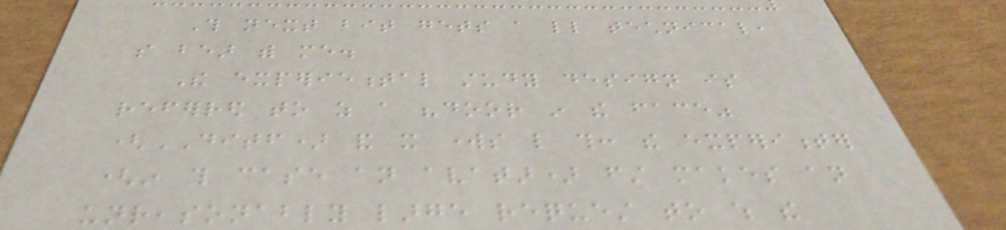This next bit gets a little technical,
so bear with me.
The experiemental study design is
referred to as a "door in the face"
(DITF) and it works like this: the experimenter
(in this case an avatar) first makes an
unreasonably large request to which the
